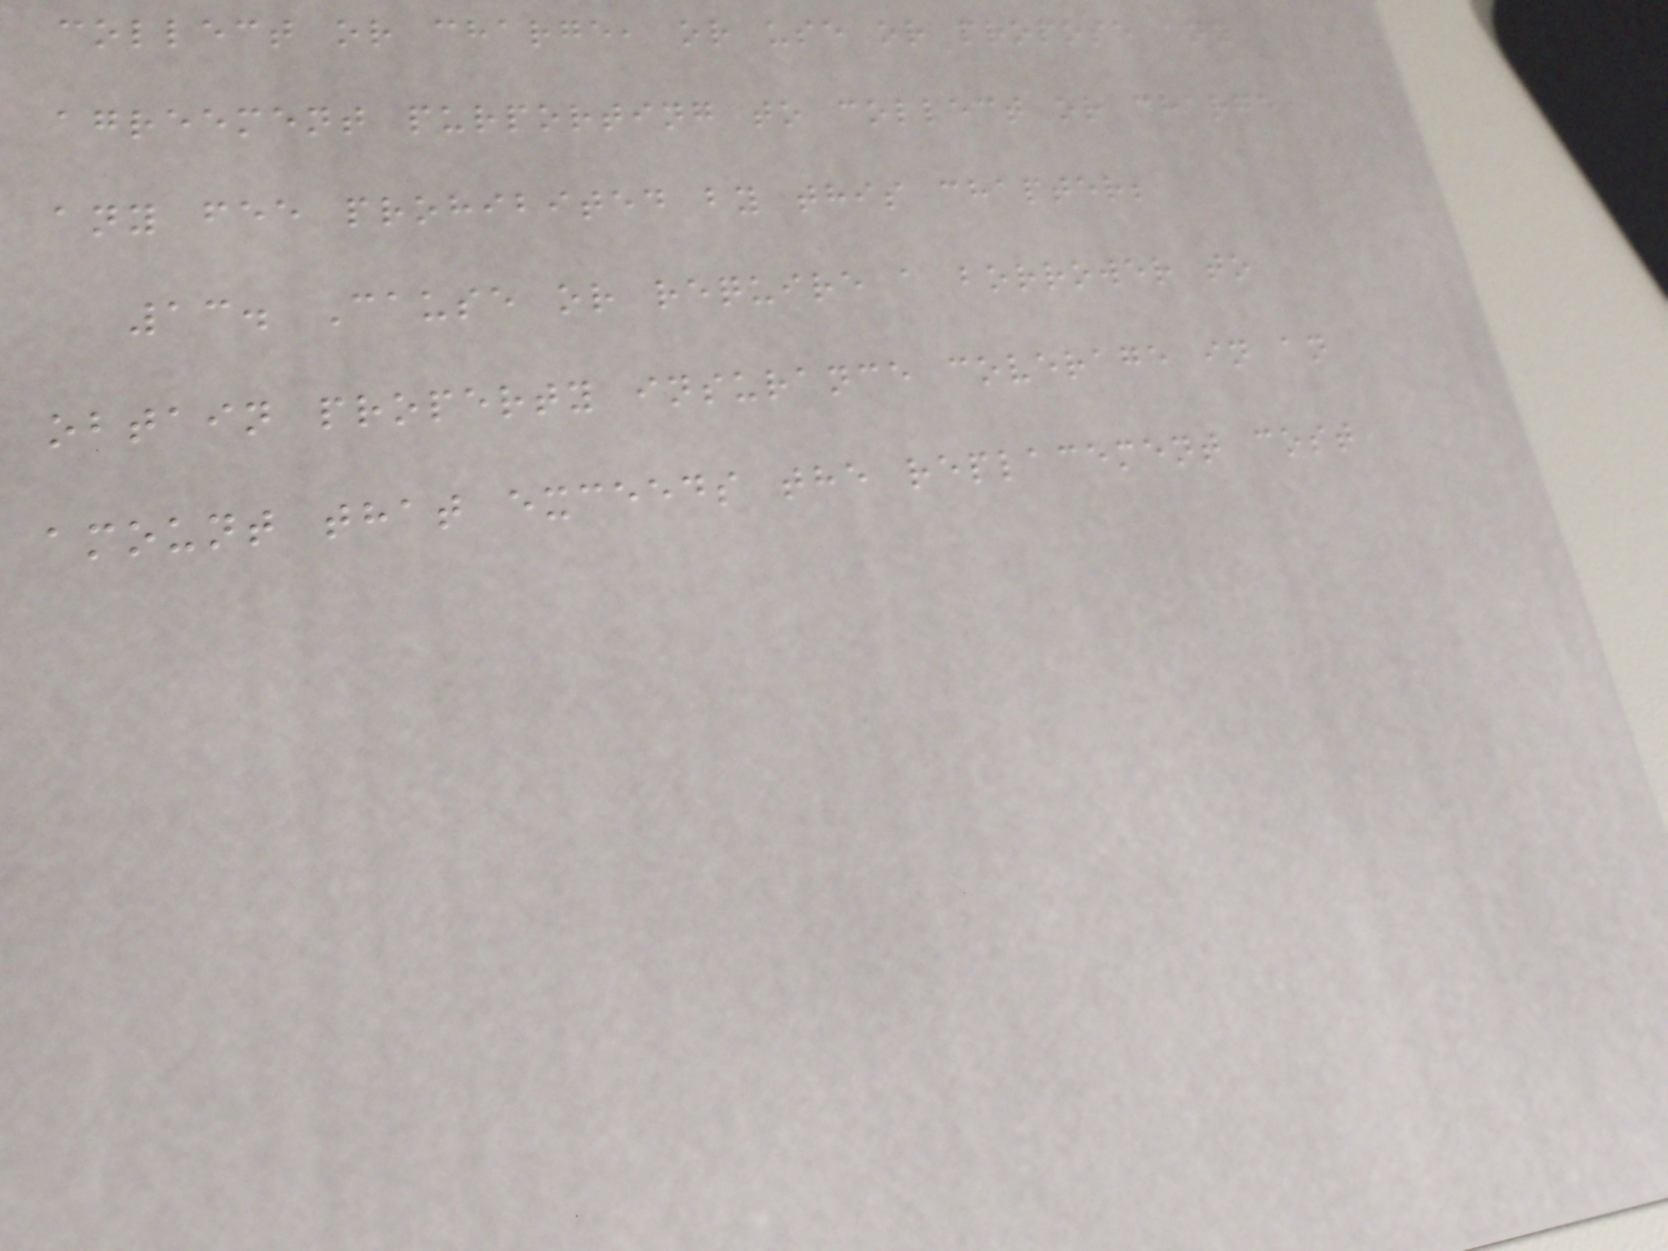collect or charge, or use or propose any
agreement purporting to collect or charge
any fee prohibited by this chapter;
13. Cause or require a borrower to
obtain property insurance coverage in an
amount that exceeds the replacement cost
